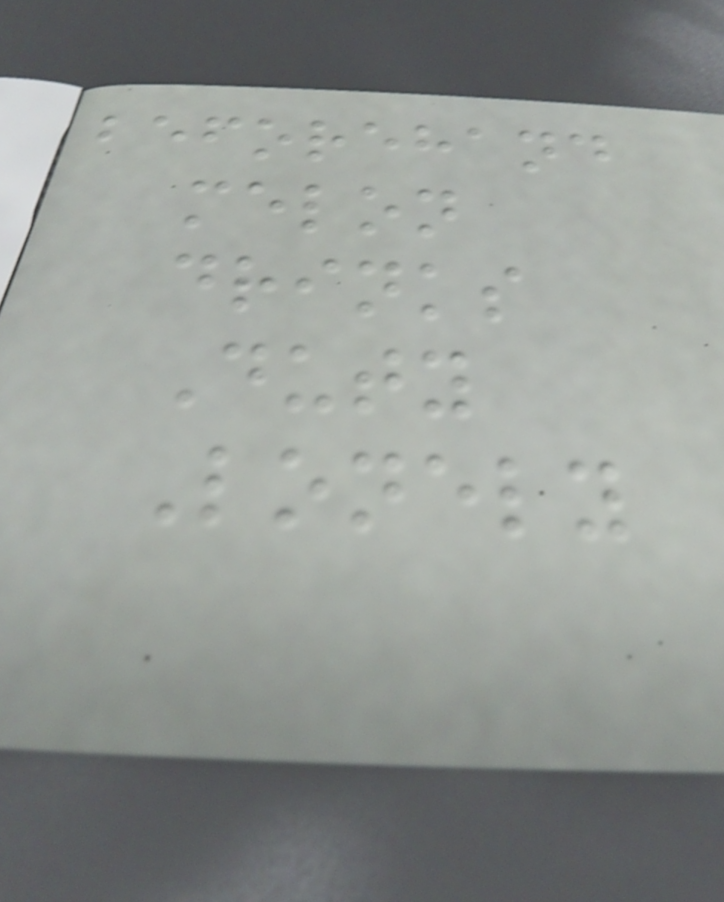beforehand
melon
drinks
Duty
Lonely
